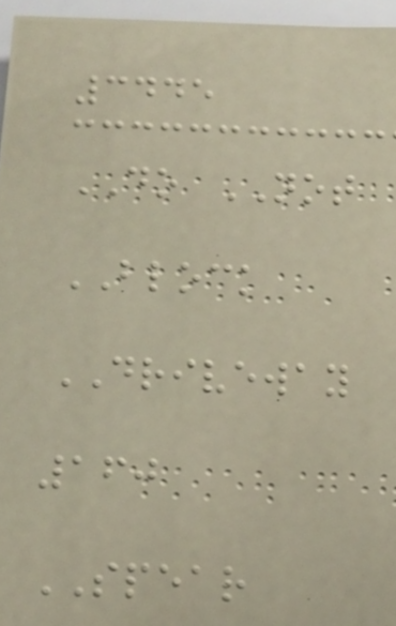3445
DO NOT
BLOCK
DRIVEWAY
160
SPEAR
